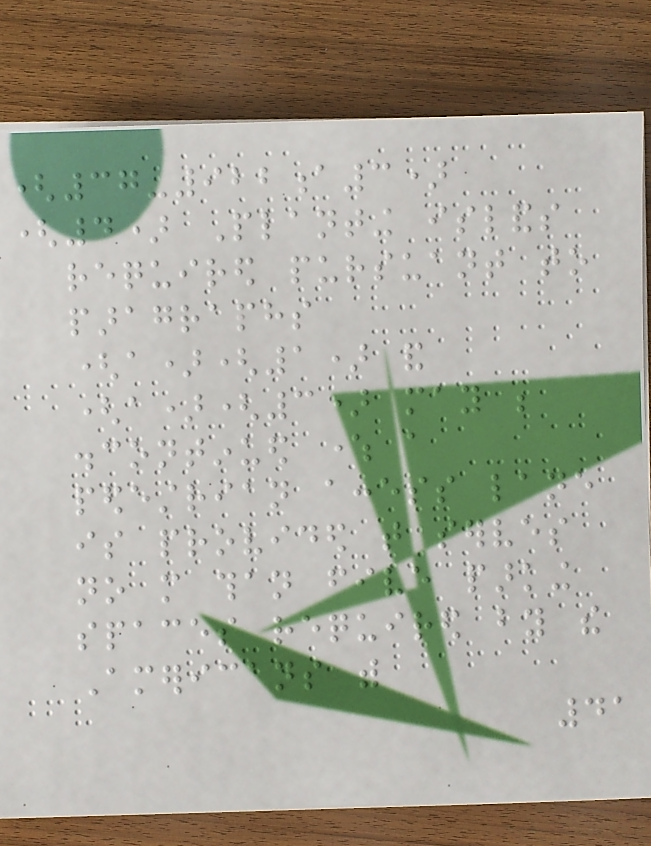(37-922a3)
(4) Planting islands
required pursuant to
paragraphs
(a)(1) and
(a)(3) may be
discontinued where a
pedestrian access lane
is provided that serves
no more than five parking
spaces required by the
Americans with
41
